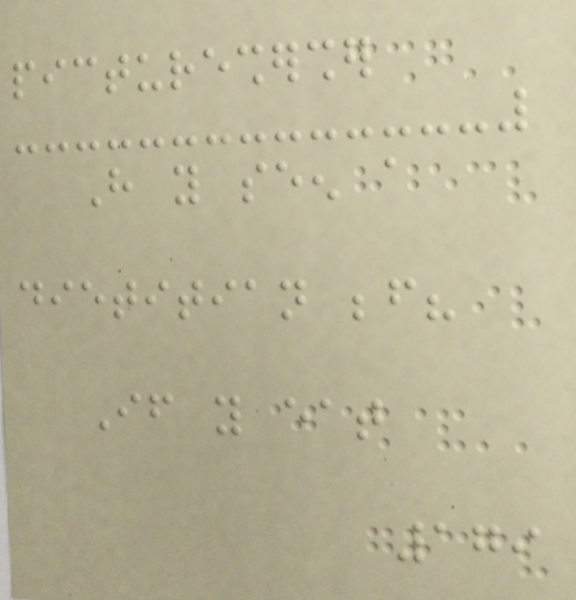pictureshersher
Have you seen a
dietitian before?
If you eat
179
